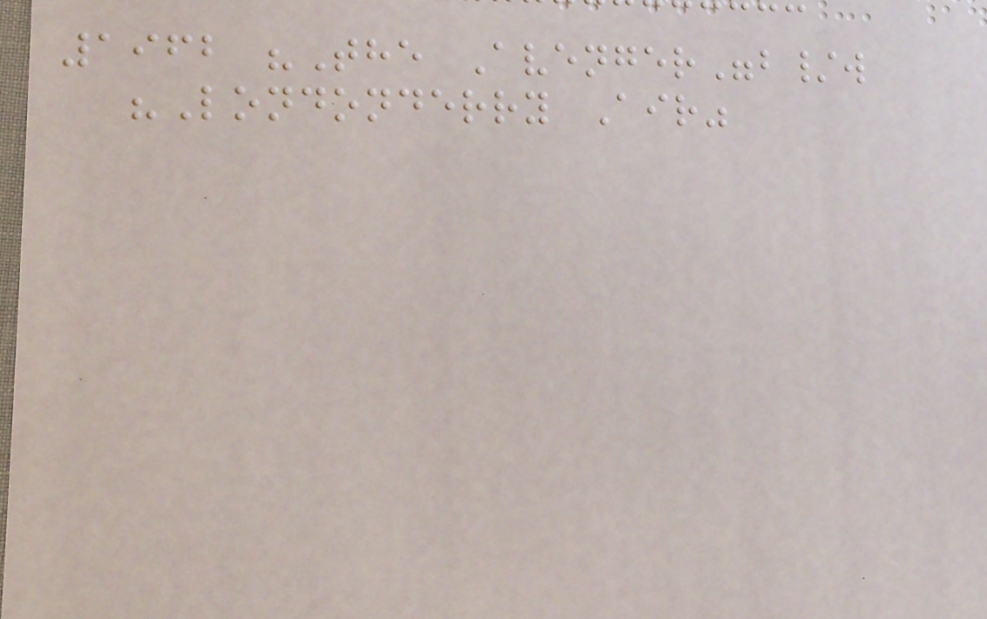1962 "The Avenger"b/w
"Londonderry Air"
